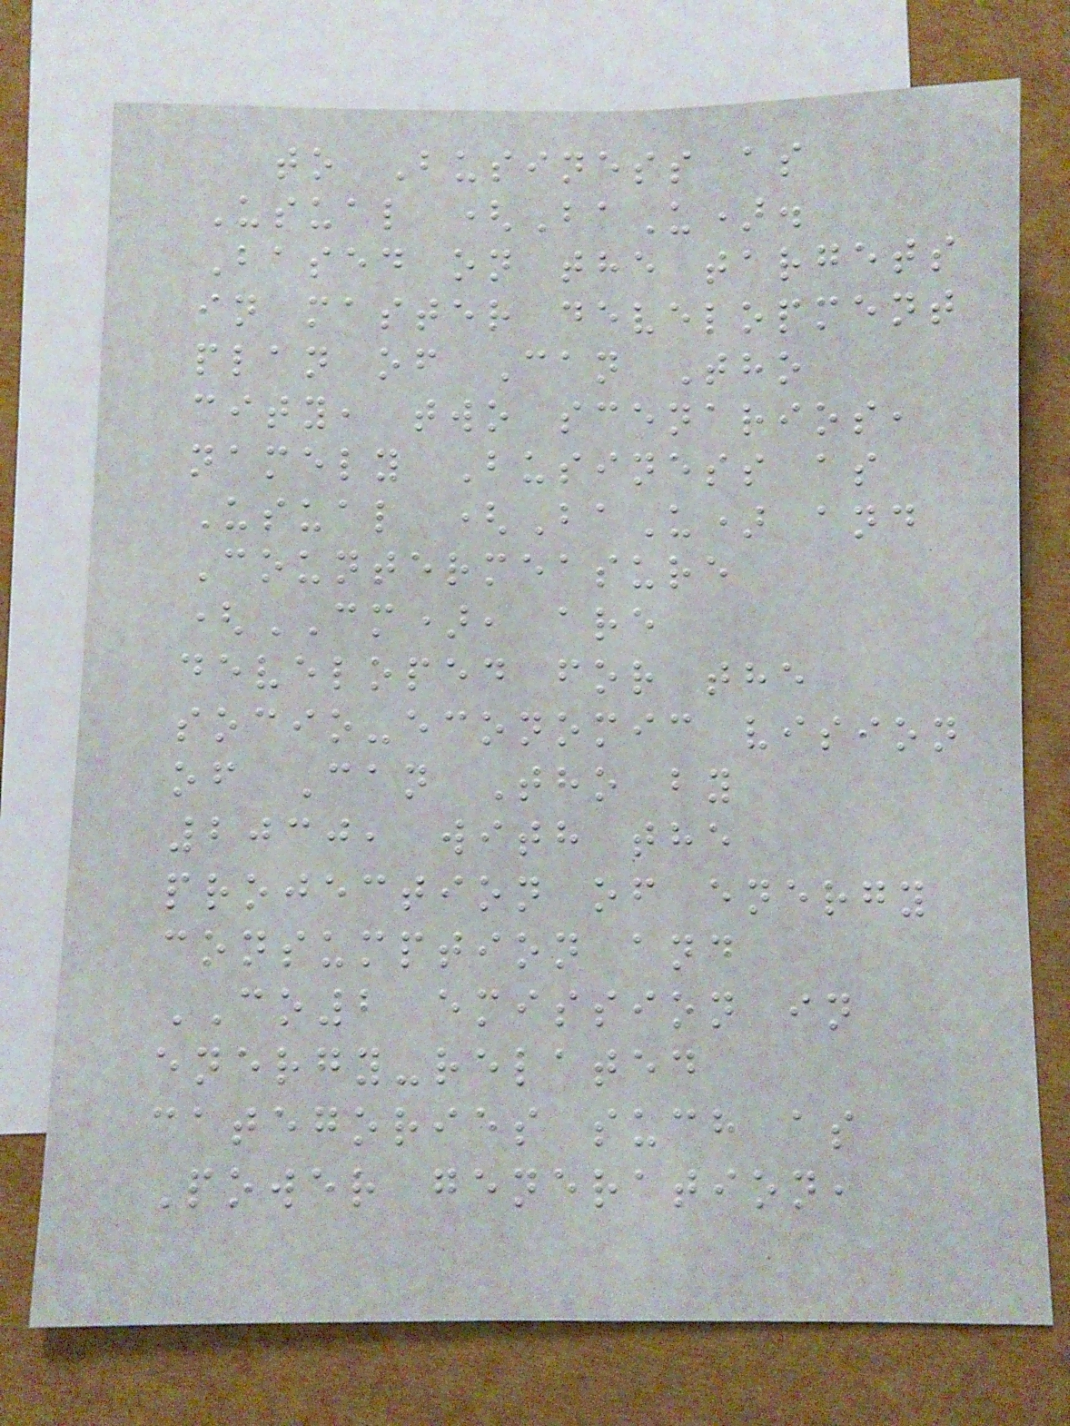to Business as
Usual (BaU).
Based on the targets
in master development
plan of Can Tho
city, two scenarios,
namely Business as
Usual (BaU) and
Countermeasure
(CM), are
developed for the
socio-economic vision
of Can Tho by
2030, with the
projection of energy
consumption and
CO2 emission in
energy-related
categories such as
Power generation,
